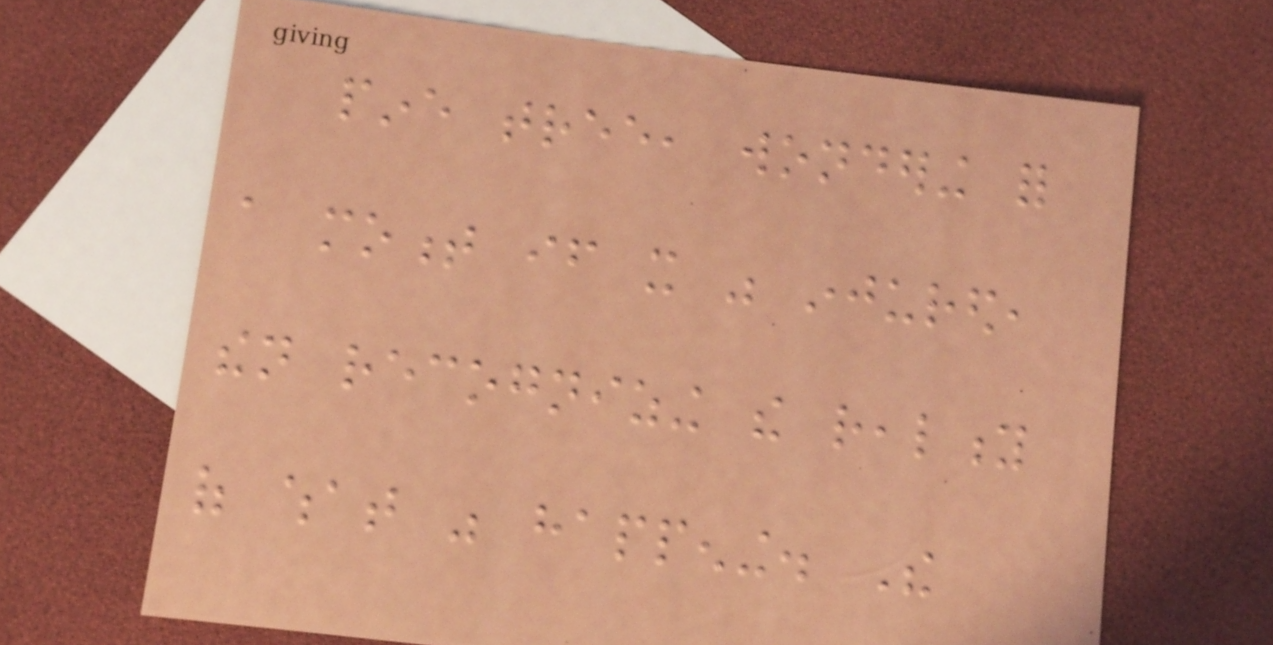pine tree, wondering for
a moment if it was injured,
then recognizing the reality
of what was happening. The
